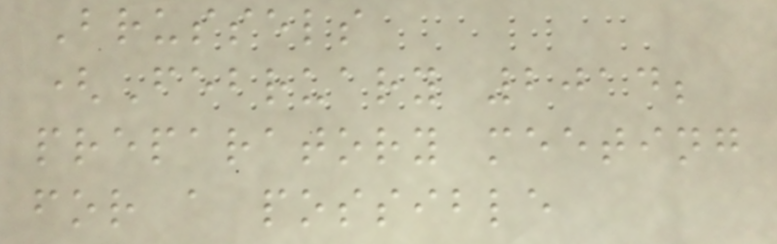Brussels
(February 2014;
preparatory meeting
for a possible
